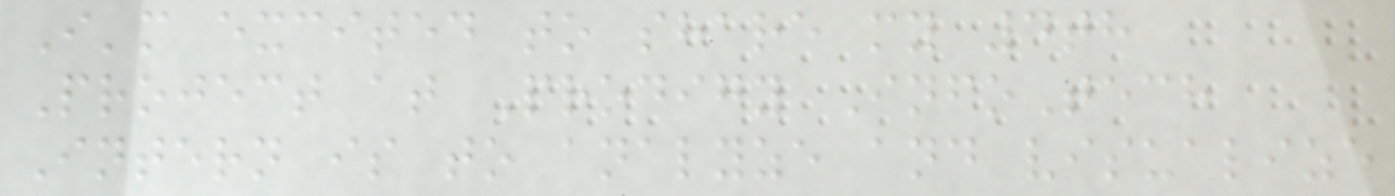I'm excited to share my 4th
Project at Prodigy InfoTech
Intern is to analyze and visualize
